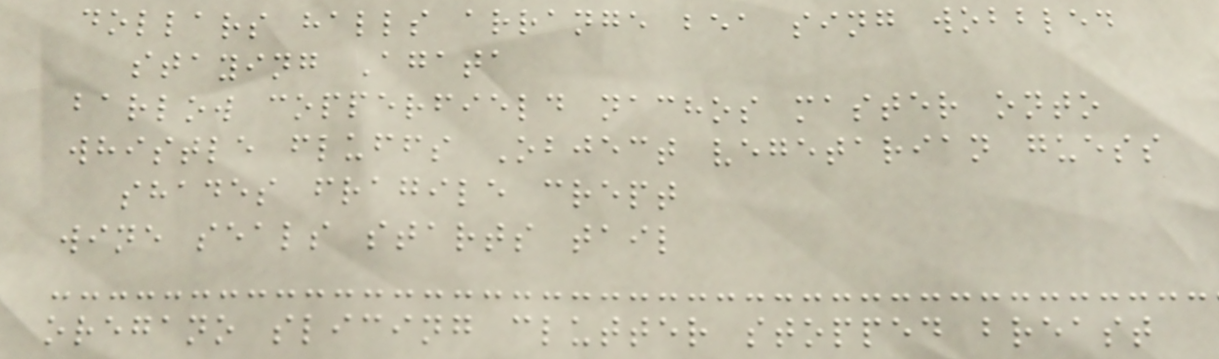dollars halls arrange bea sing wobbled
staying Agata
barlow copperfield nachos master onto
whistle fluffs Object vegetarian guess
shades fragile crept
wine seals starts tail
oregano slicing clutter stopped breast
